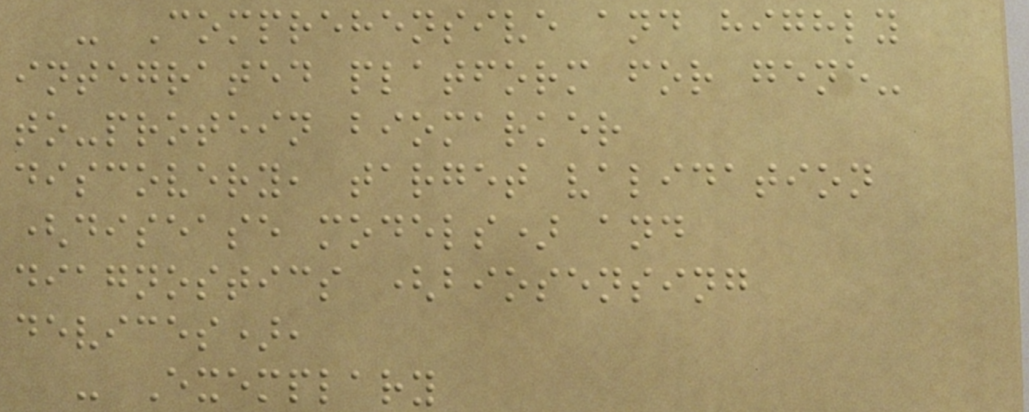- Comprehensive and highly
integrated platform for gene-
to-protein biomarker
discovery, target validation
(disease models) and
diagnostics (biosensing
devices),
- Exemplary
